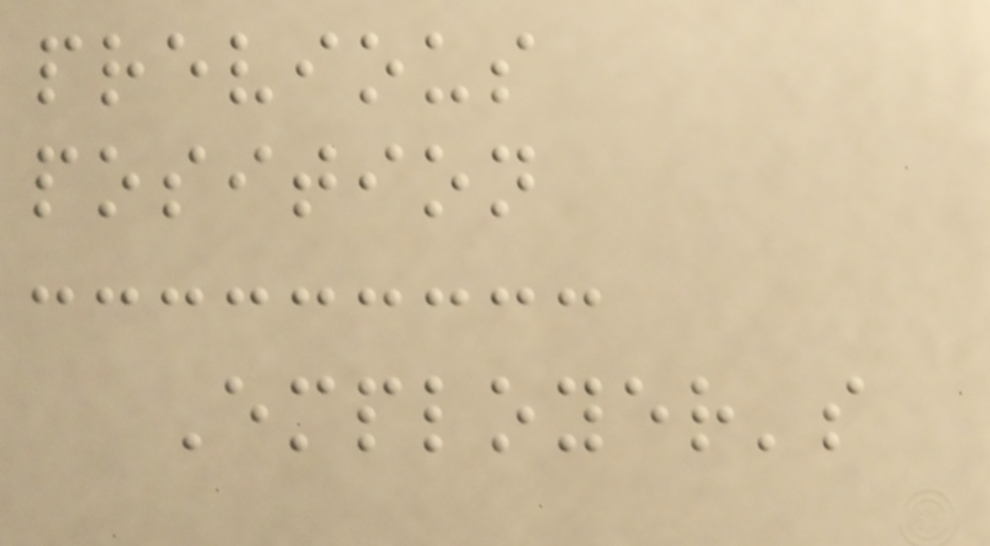previous
position
Employer's
